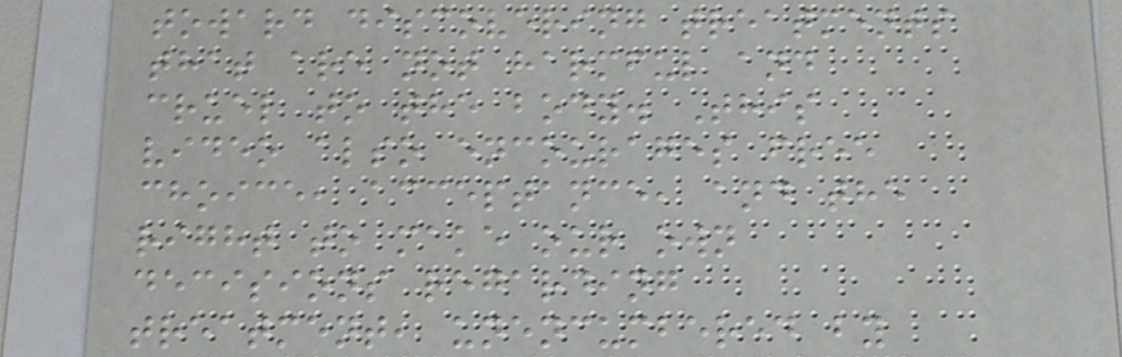toward discovering treatments
that are not harmful and
cruel to the body. This
video also encourages free
choice, acceptance, and the
right to make our own
decisions regarding
treatment, unencumbered by
